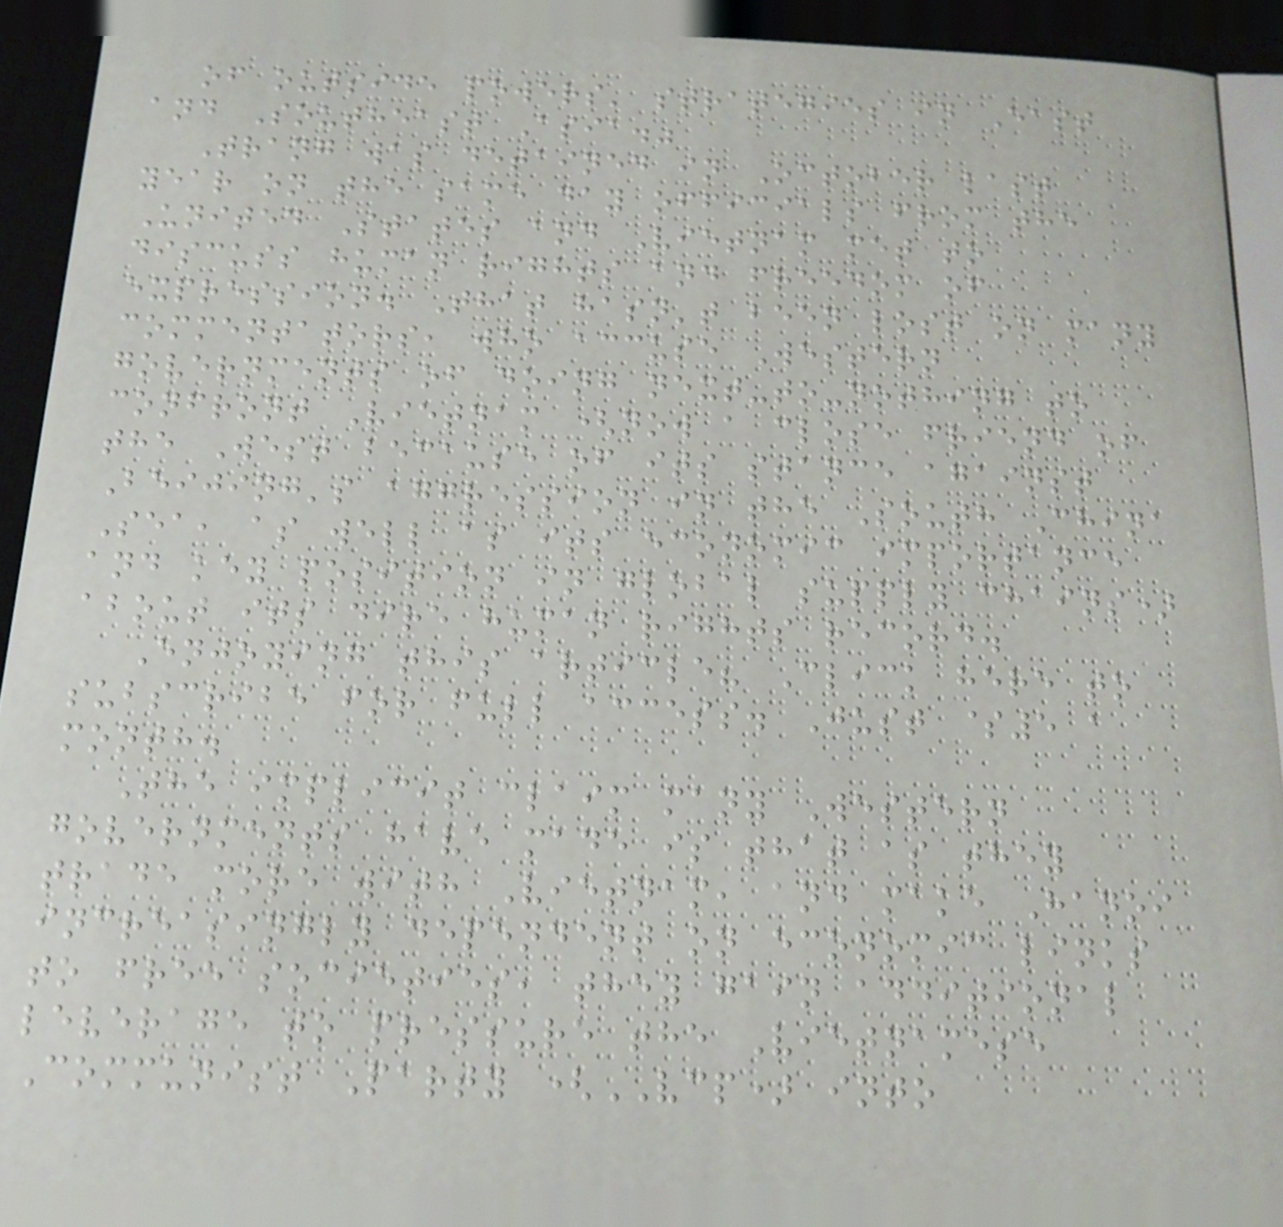of outside powers' strategies in East
and Southeast Asia."
Trang was detained in October last
year on the same day officials from the
United States and Vietnam met to
discuss human rights and freedom of
expression. That hasn't been lost on many
commentators, who accuse Western
governments of doing next-to-nothing to
confront Vietnam (now a close friend of
the West because of its stance against
Beijing's aggression in the South China
Sea, as well as its economic importance
and key position in global supply chains)
about its dire human rights record.
Enjoying this article? Click here to
subscribe for full access. Just $5 a
month.
The implicit claim many Western
governments have made is that as they
trade more with Vietnam, and make Hanoi
increasingly dependent on economic links
to free societies, they gain additional
leverage to pressure the Vietnamese
Communist Party (VCP) into
